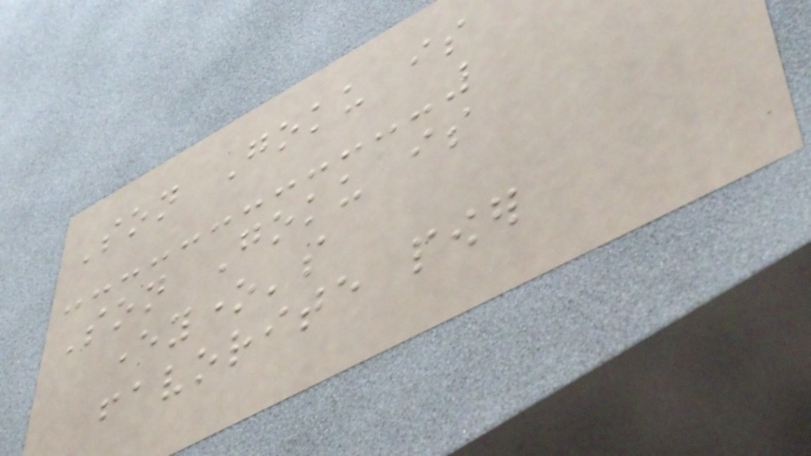Son Goku is
Son Goku is
everyone's
favorite power
